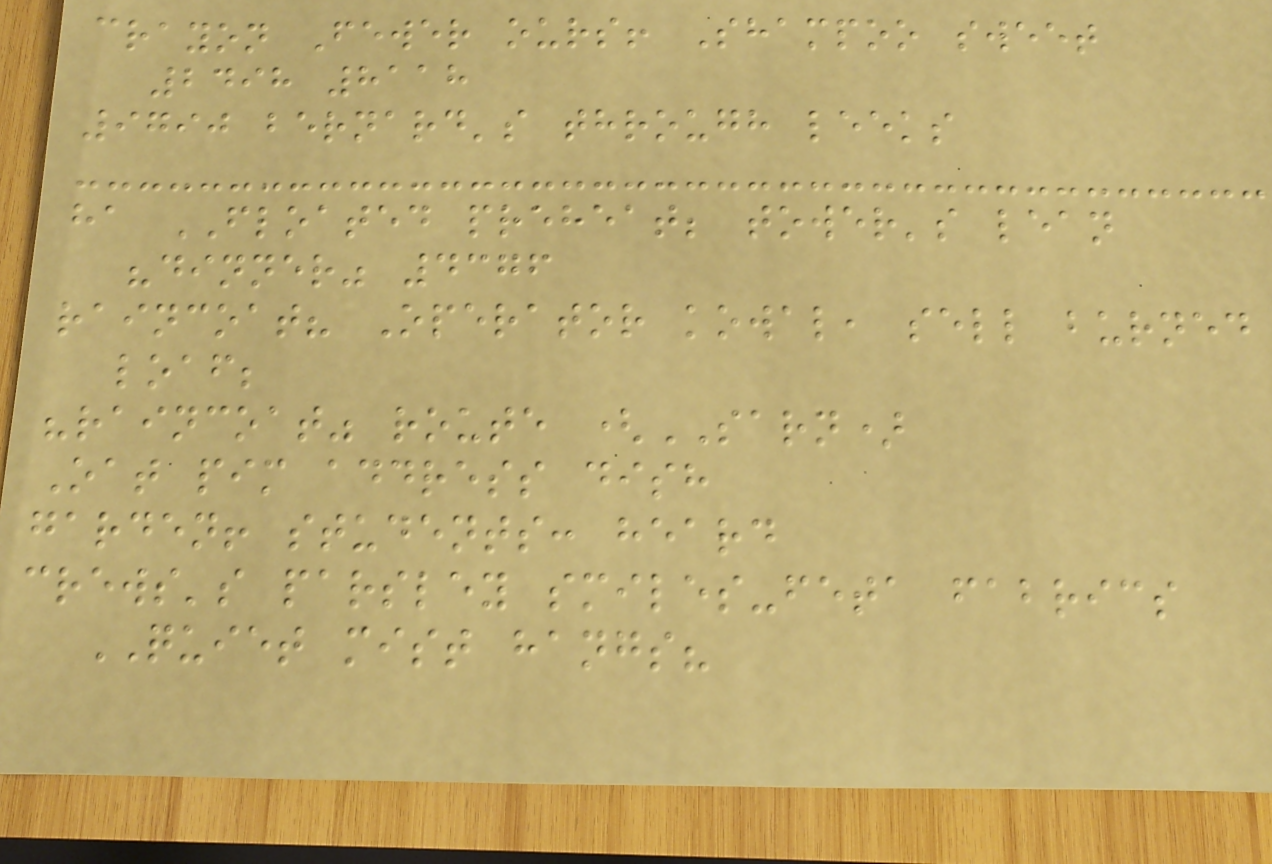crayon Fewer ours! Shampoo sweet
2498 8118
9790 bernard's through leeks
ha FLOATED preheat; tower's lean
"dinner" 4376
raincoat? Operator kowal, sell burned
loaf;
"raincoat" route (SARN)
Oat pim address dish
garden! students: heard
crews's parsley smiles-feta fabrics
QUIET mist hangs?
